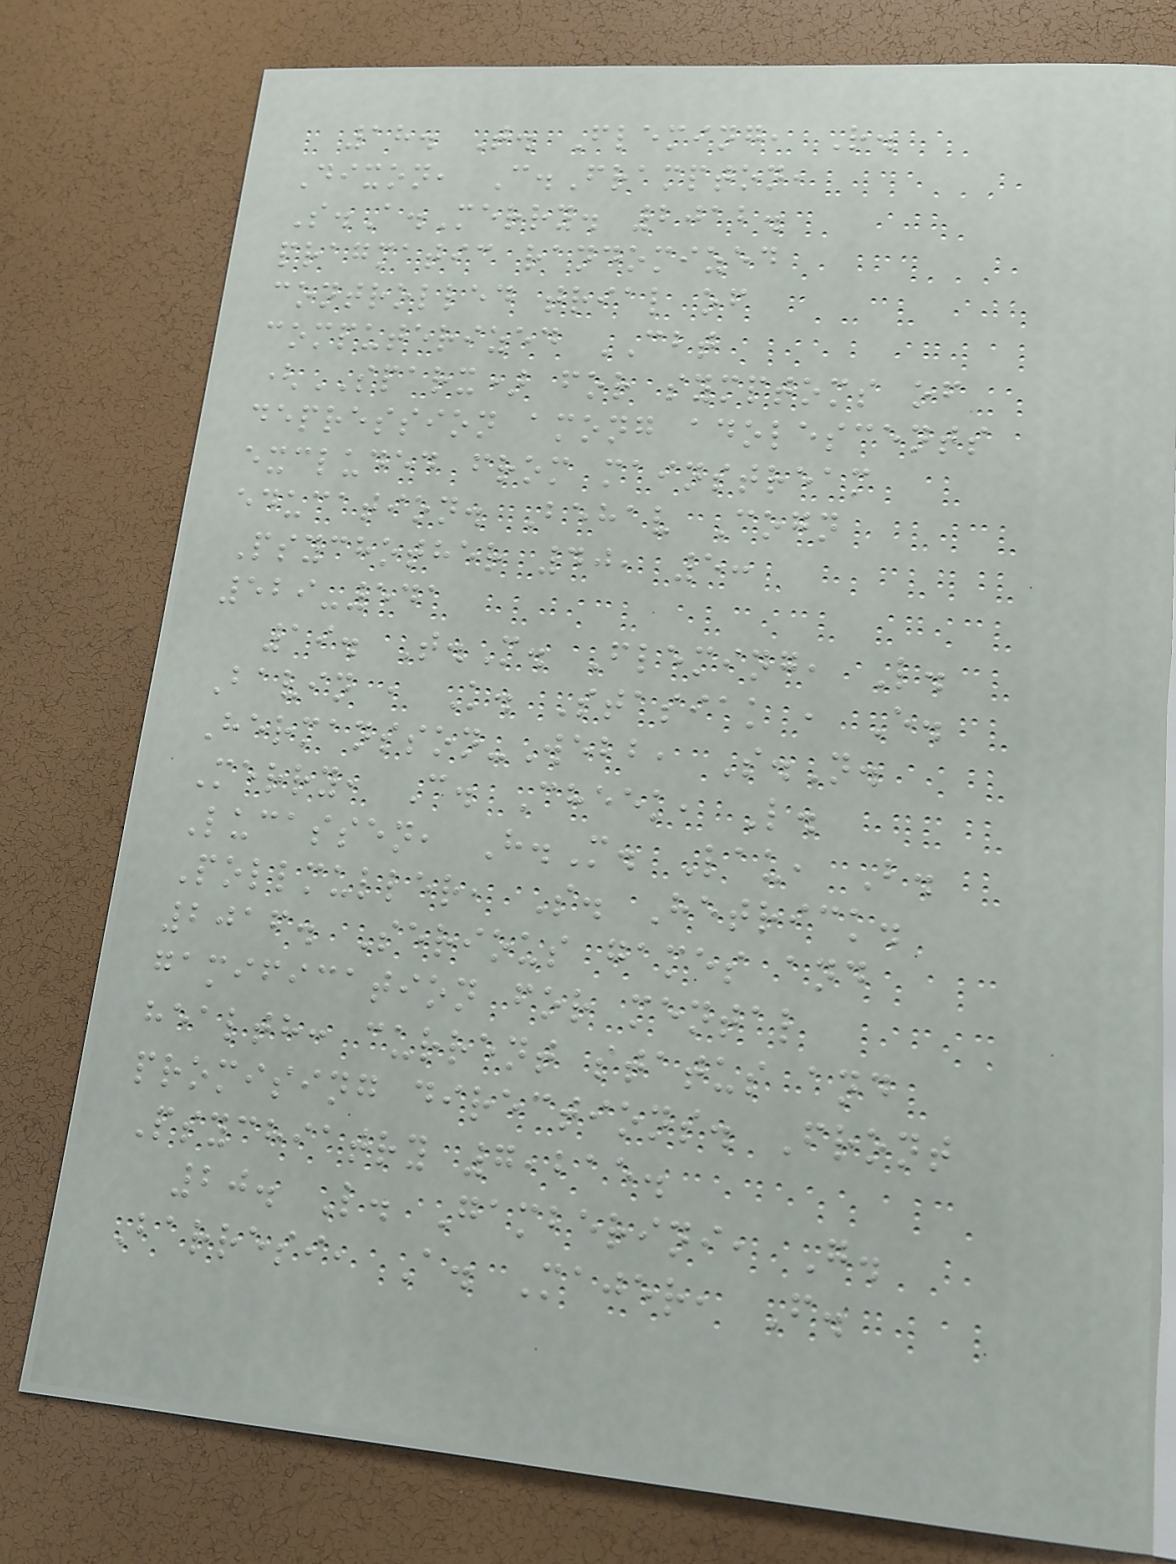18. T. Fleming, R.
Dixon, C.Frampton,
S.A.Merry. 2012.
pragmatic randomized
controlled trial of
computerized CBT
(SPARX) for symptoms of
depression among adolescents
excluded from mainstream
education. Behav Cogn
Psychother 40, 5:
529-541
19. T.M. Fleming, L.
Bavin , K. Stasiak , E.
Hermansson-Webb, S.N.
Merry, C. Cheek, L.
Lucassen, H.M. Lau, B.
Pollmuller, S. Hetrick.
2016. Serious games and
gamification for mental
health: current status and
promising directions. Front
Psychiatry 7,215.
20. L. Gamberini, G.
Barresi, A. Majer, F.
